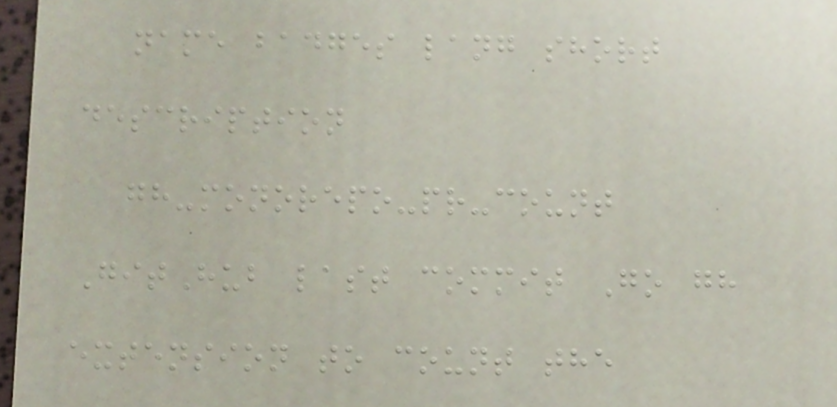name badges lang short
description
gh-monorepo-pr-count
GitHub last commit Go gh
extension to count the
